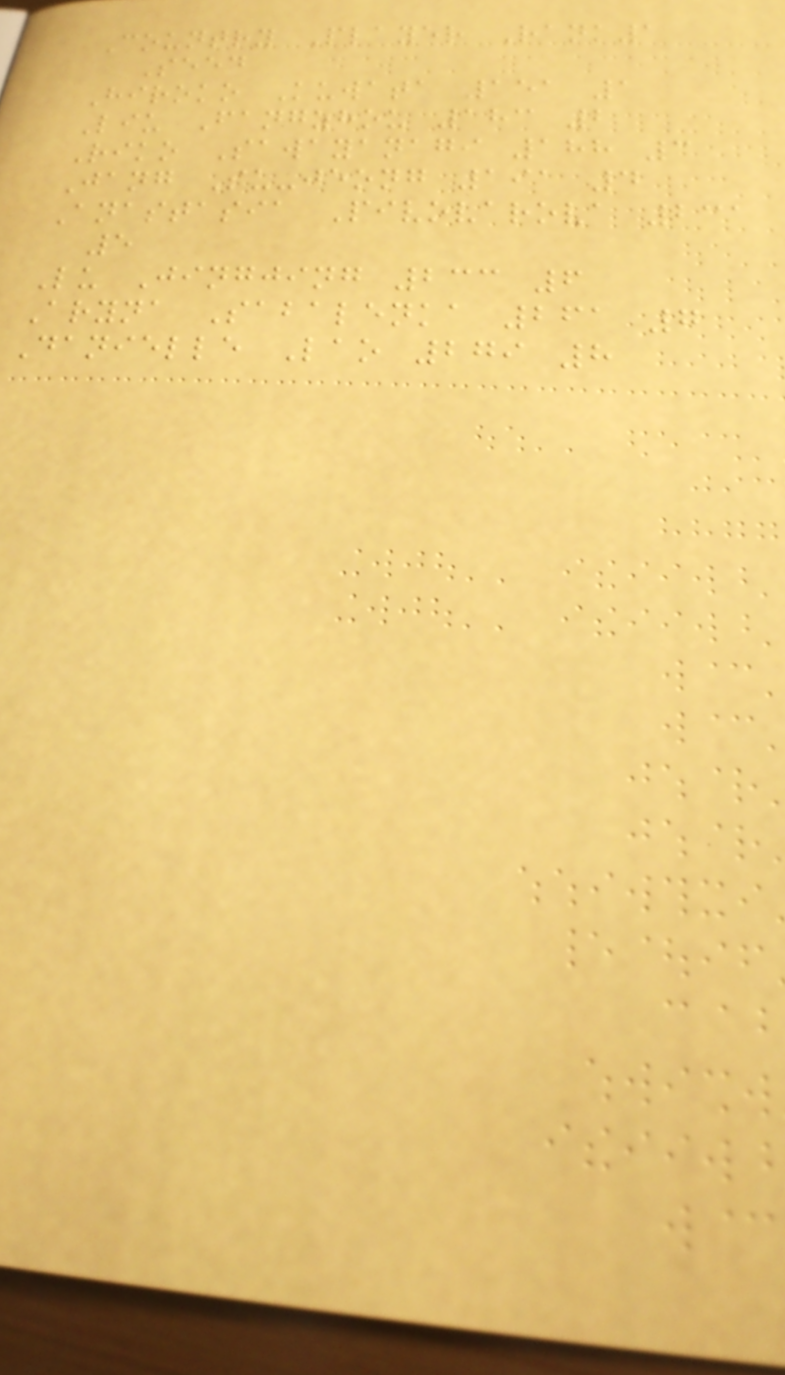Country Player Rank1
Seed
Hiroko Kuwata 151 1
Liu Fangzhou 183 2
Riko Sawayanagi 188 3
Jang Su-jeong 191 4
Anastasia Pivovarova 231
5
Lu Jingjing 233 6
Aryna Sabalenka 261 7
Danielle Lao 279 8
